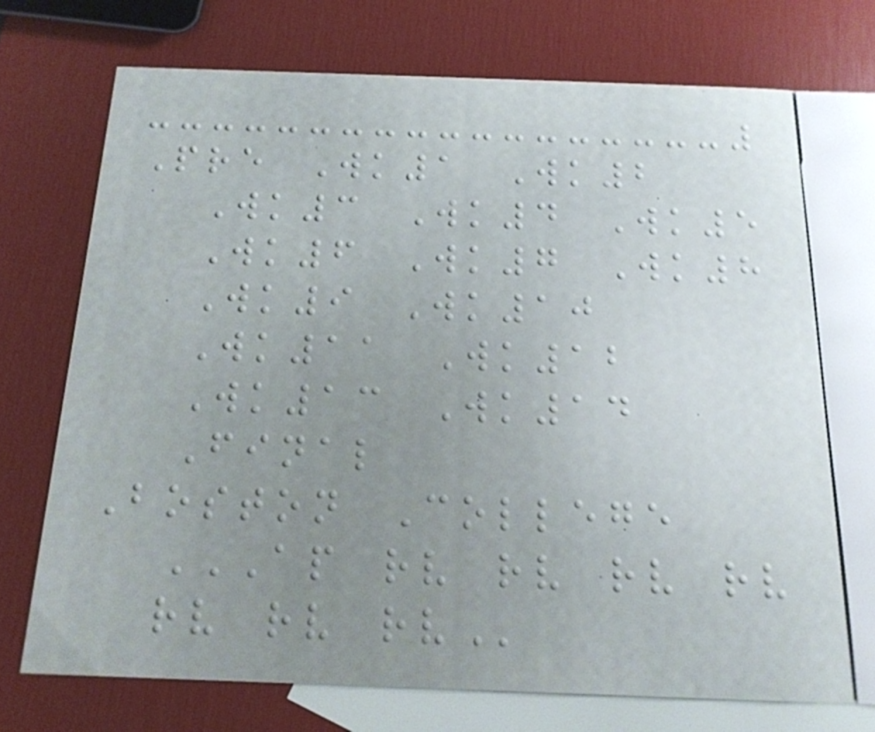Pre Wk1 Wk2
Wk3 Wk4 Wk5
Wk6 Wk7 Wk8
Wk9 Wk10
Wk11 Wk12
Wk13 Wk14
Final
Boston College
AP RV RV RV RV
RV RV RV
